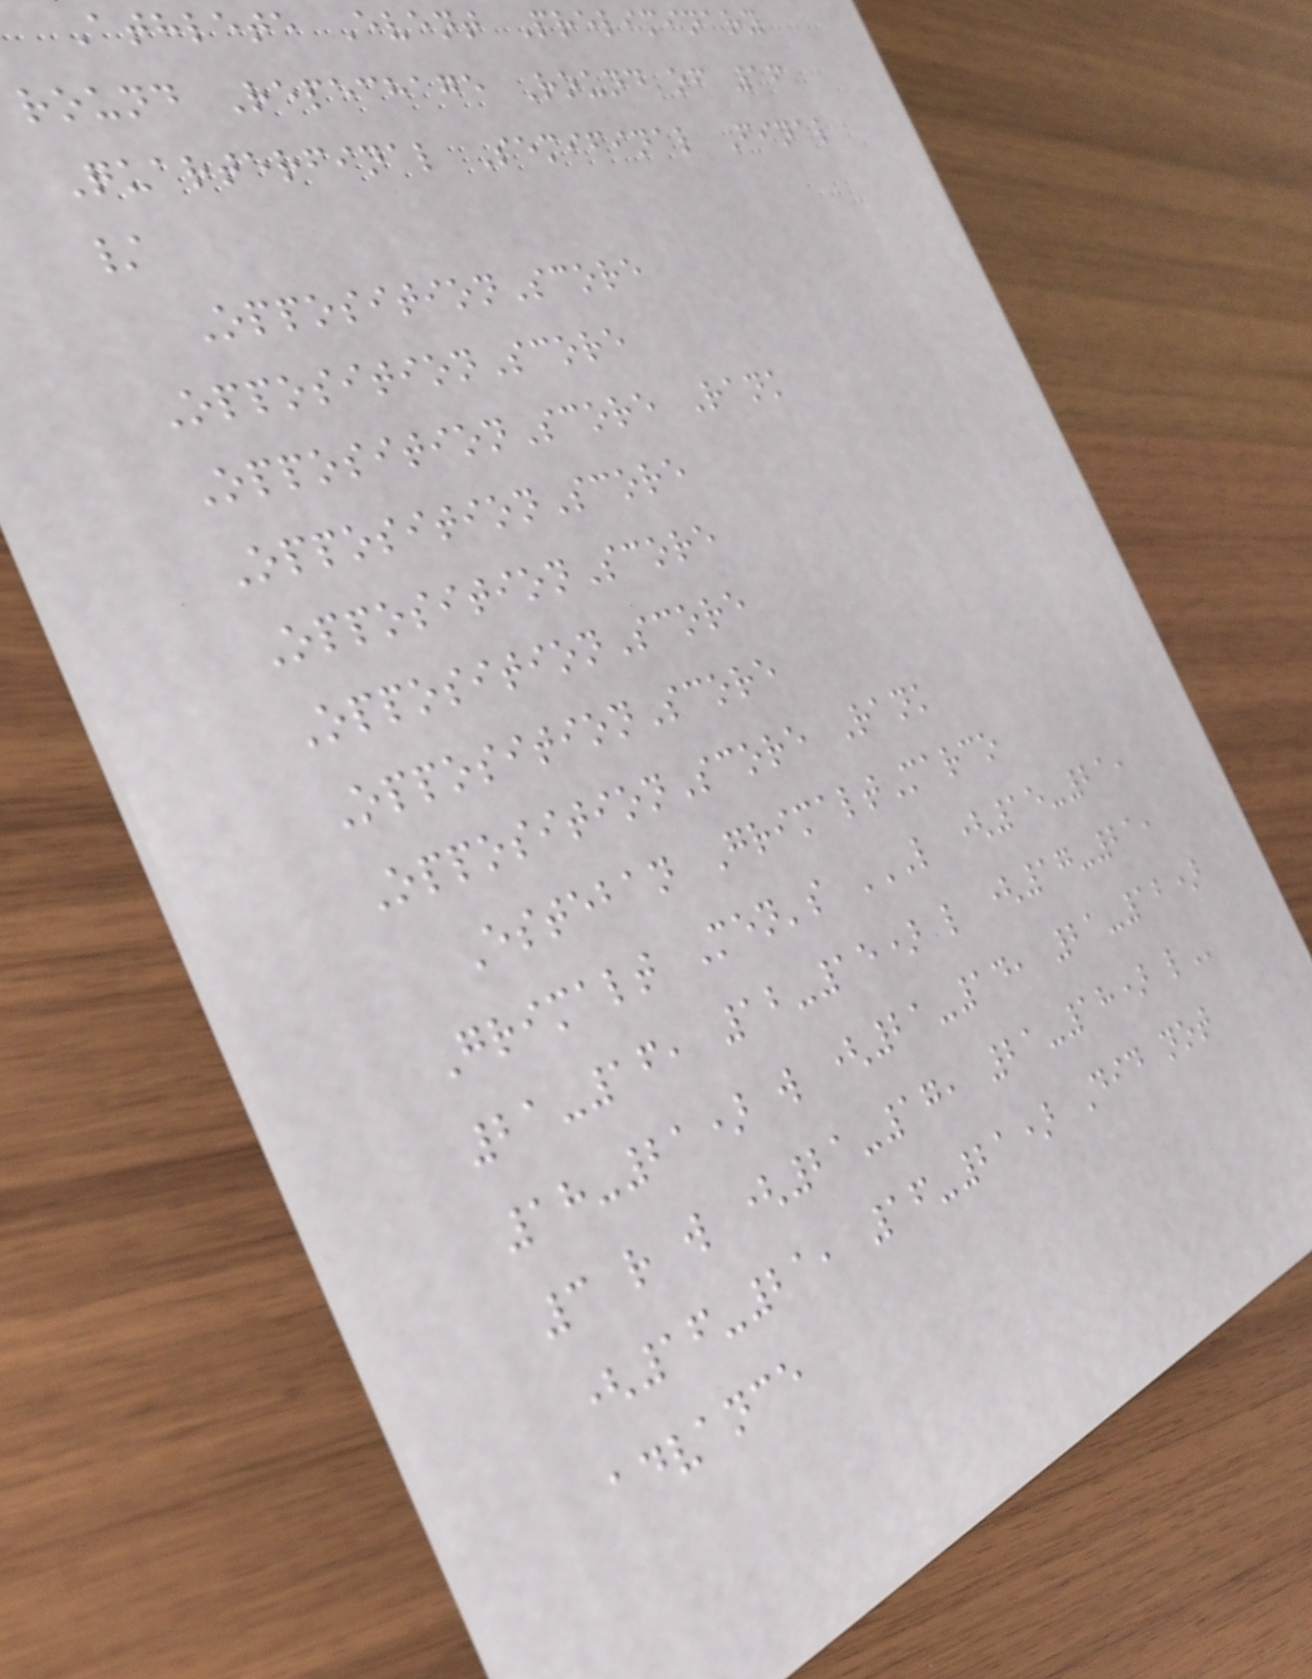Athlete Event Preliminary
round Repechage Round of 16
Quarterfinal Semifinal Final
/
OppositionScore
OppositionScore
OppositionScore Rank
OppositionScore
OppositionScore
OppositionScore
OppositionScore
OppositionScore Rank
Esteban GrimaltMarco
Grimalt Men's L (15-21,
21-16, 12-15) L (17-21,
18-21) W (21-14, 21-12)
3 R W (21-17, 21-18) L
(16-21, 16-21) Did not
advance
